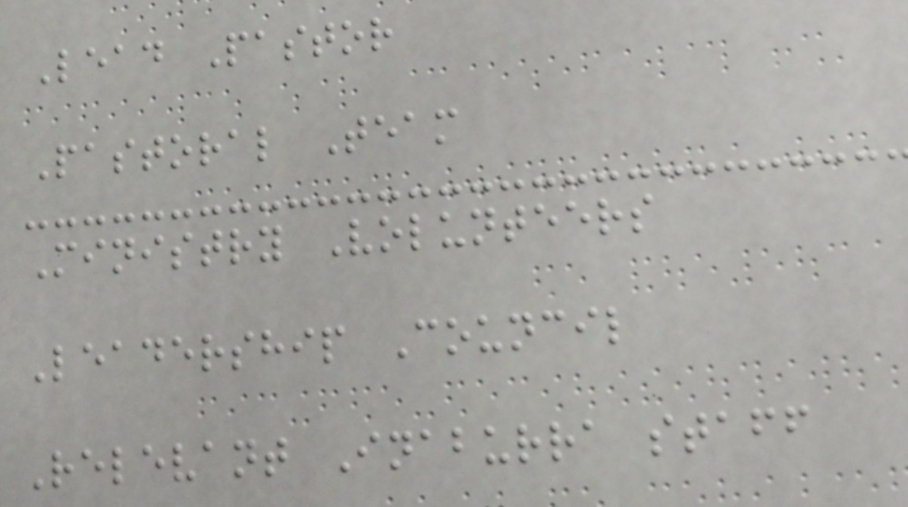Lead Pastor
Pastoral Team
Ministry Volunteers
Leadership Council
Relevant Inaburra staff
